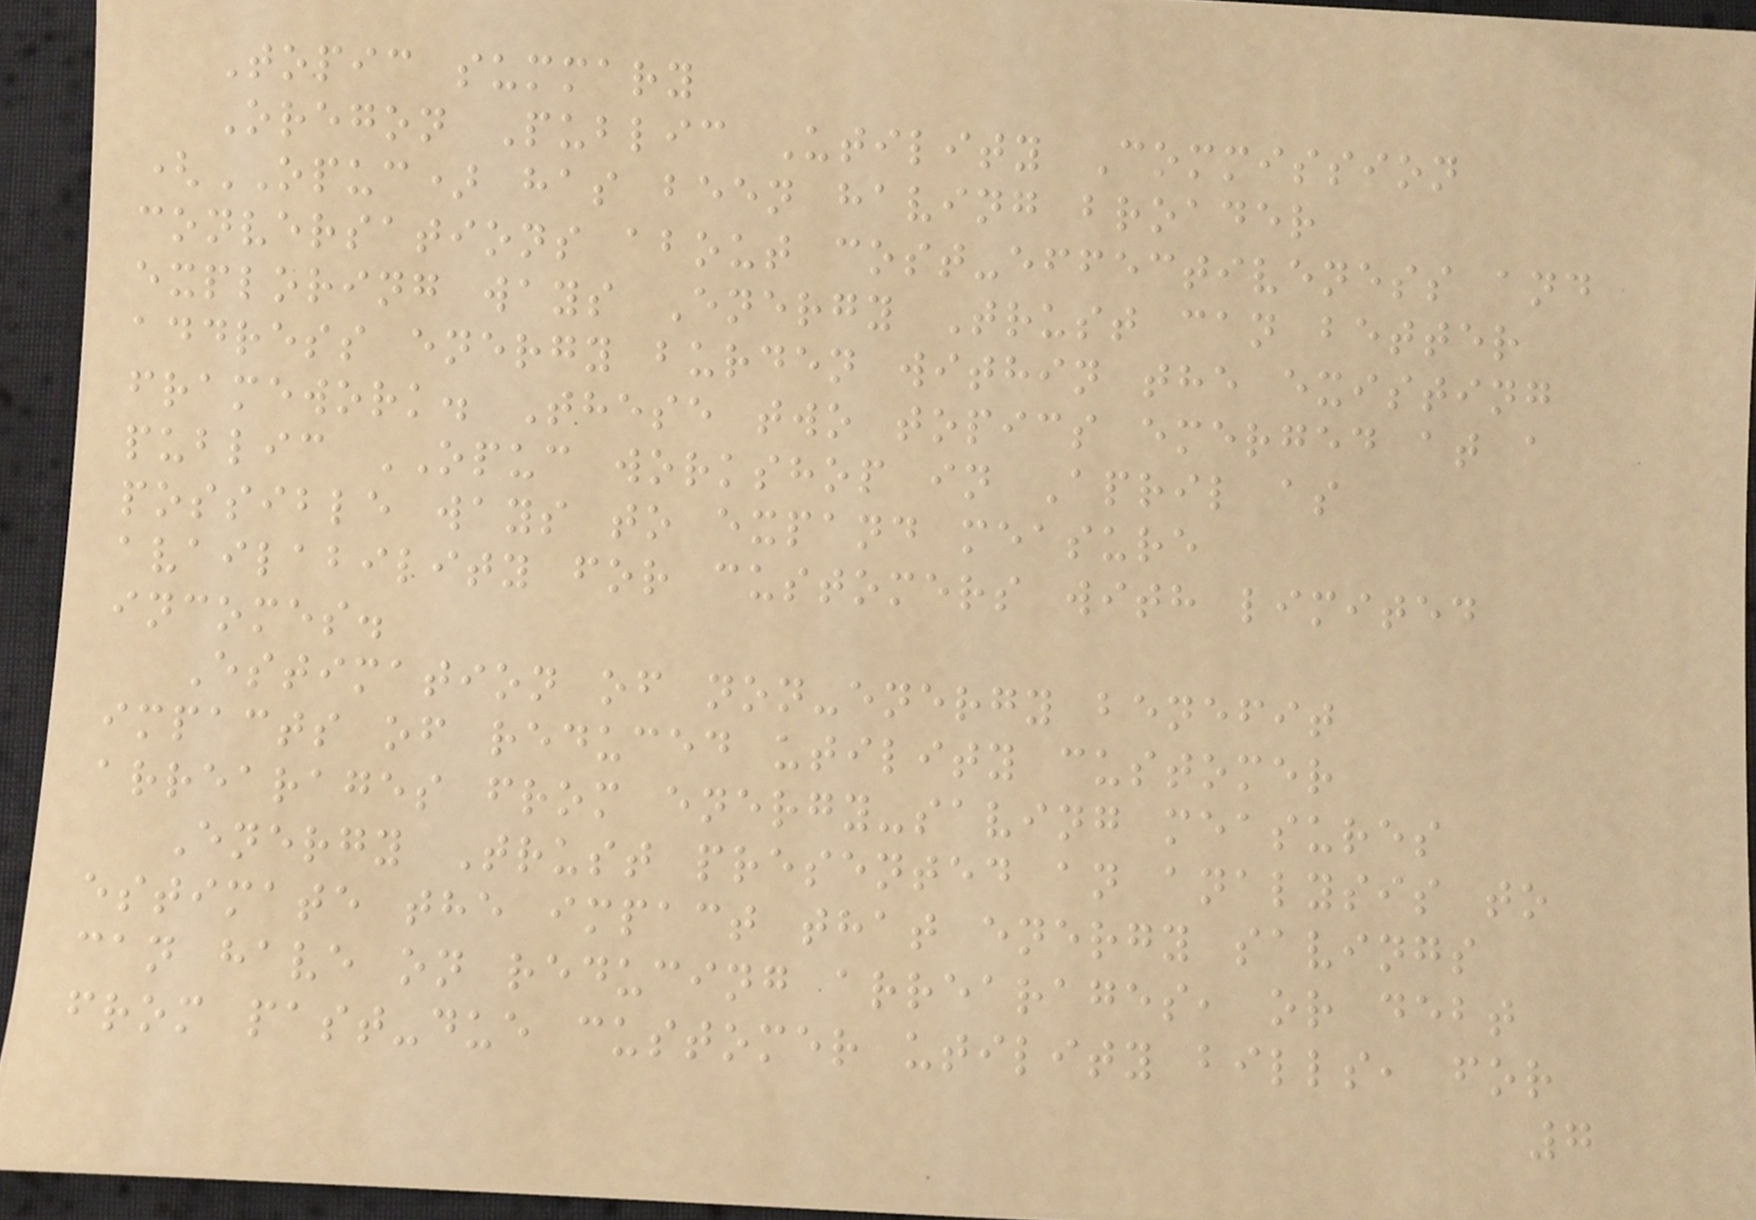Topic summary
Oregon Public Utility Commission
(OPUC) has been having broader
conversations about cost-effectiveness and
exploring ways Energy Trust can better
address energy burden within the existing
framework. These two topics emerged at a
public OPUC workshop in April as
possible ways to expand measure
availability for customers with limited
incomes.
Estimation of non-energy benefit
impacts of reduced utility customer
arrearages from energy-saving measures
Energy Trust presented an analysis to
estimate the impact that energy savings
can have on reducing arrearages, or debt
from past-due customer utility bills, for
7
